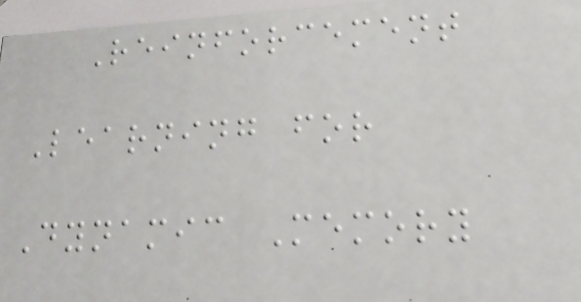Reinforcement
Learning for
Dynamic Memory
